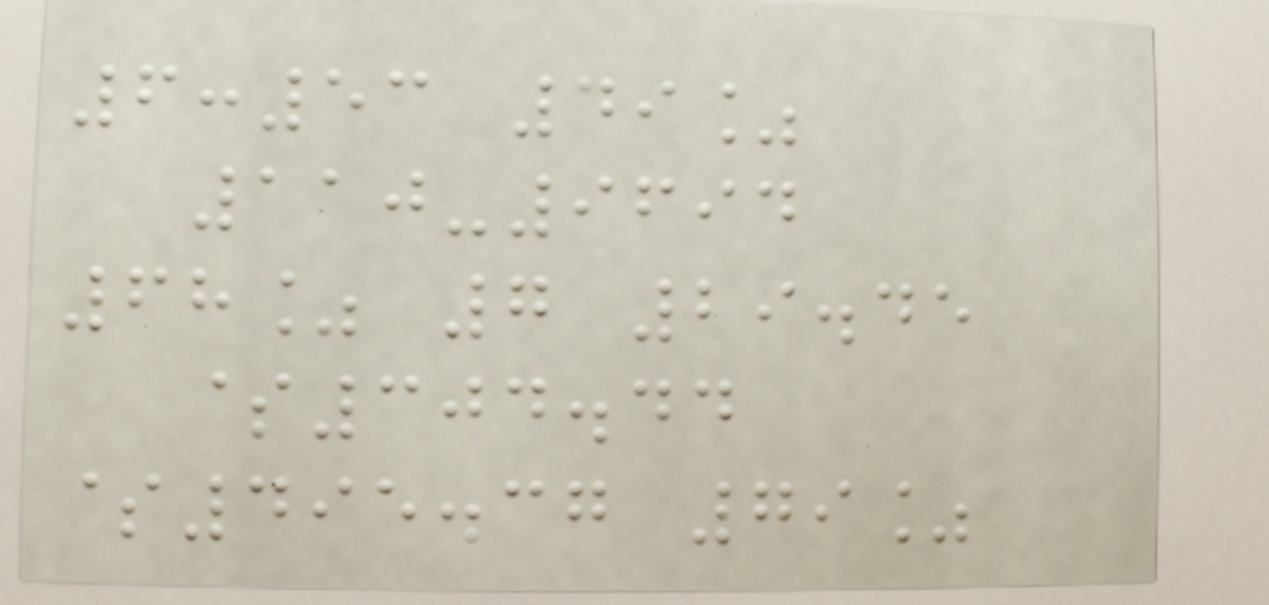6:53 49%
110-9694
68% 7 29.45
$304.44
$495.37 79%
